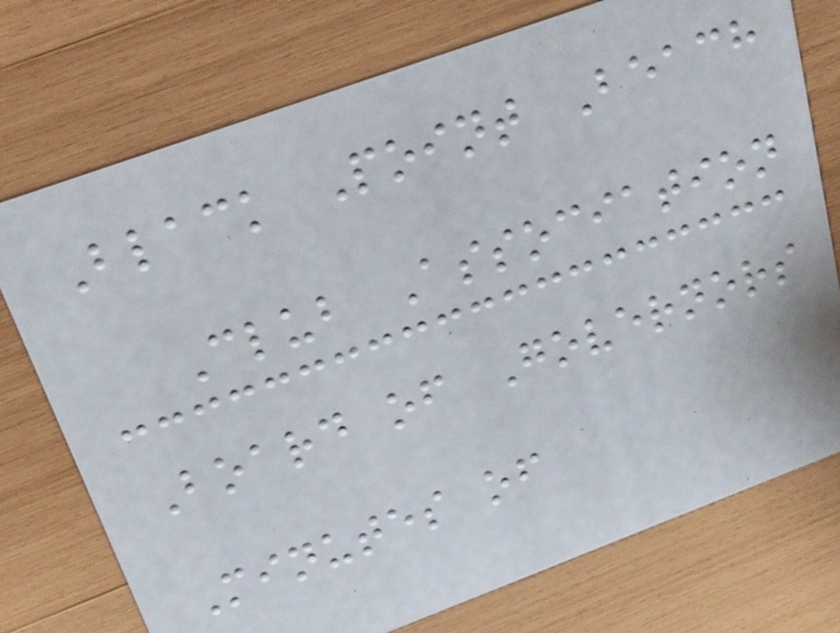Black Point Beach
Club Association
Board of Governors
Minutes of
